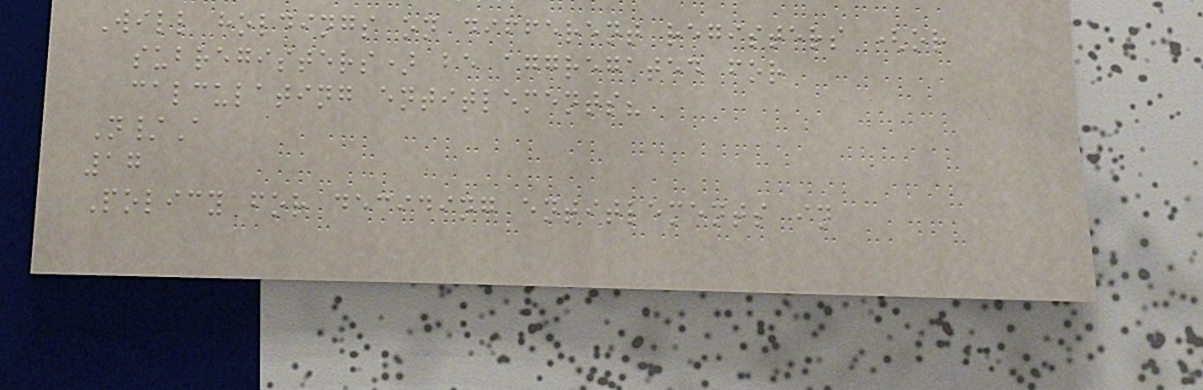Will holdings on different registers (or
subregisters) be aggregated for
calculating entitlements?
N/A
17
Policy for deciding entitlements in
